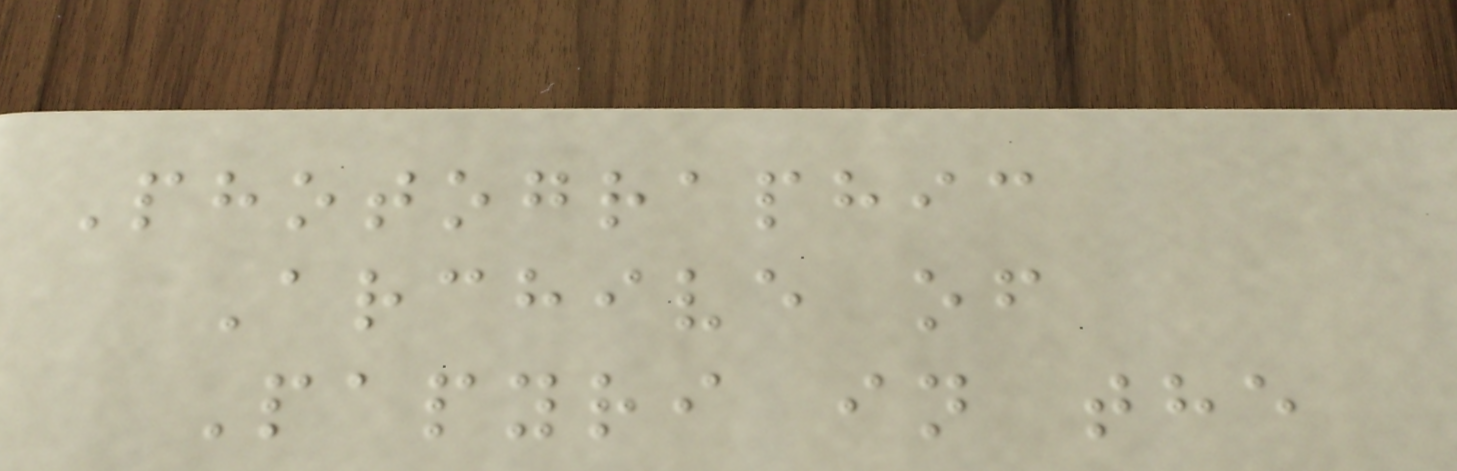Photographic
Archive of
Papyri in the
